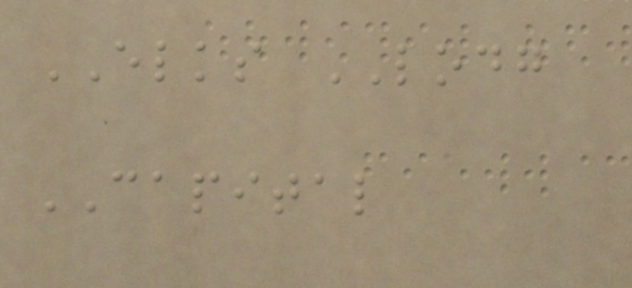ELKS LODG
CAPITAL
